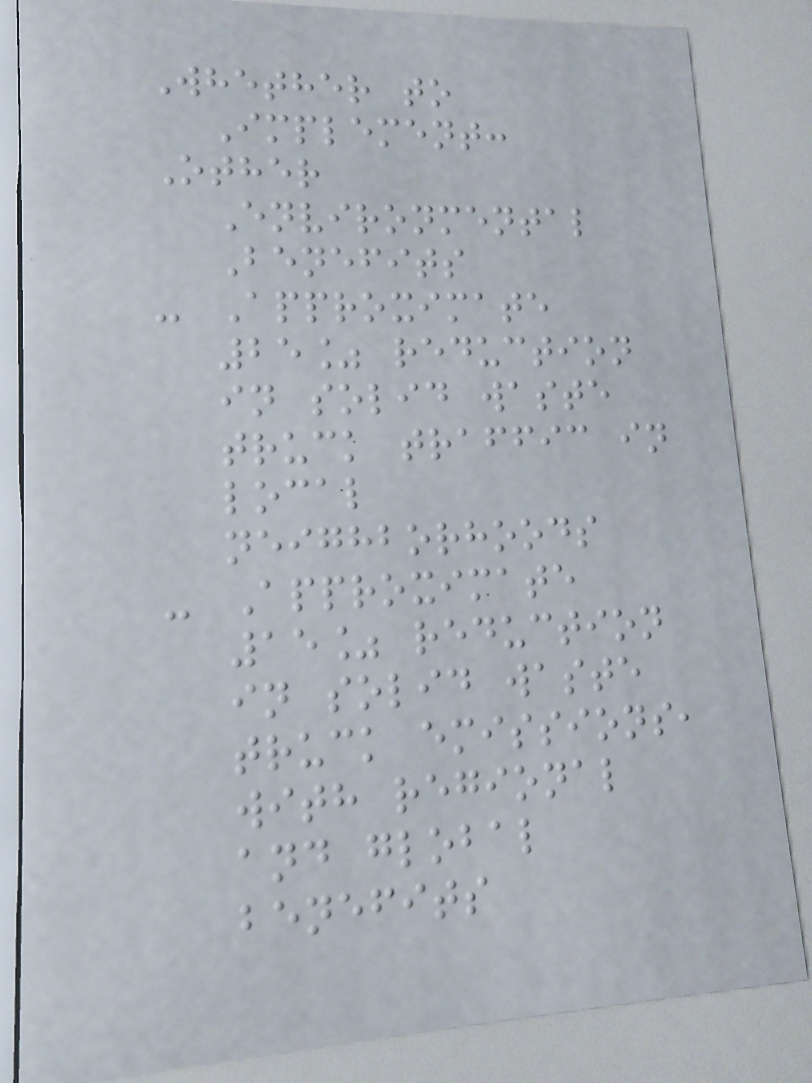Whether to
Implement:
Other
Environmental
Benefits
- Approximate
25% reduction
in solid waste
truck traffic in
local
neighborhoods
- Approximate
15% reduction
in solid waste
truck emissions,
with regional
and global
benefits
